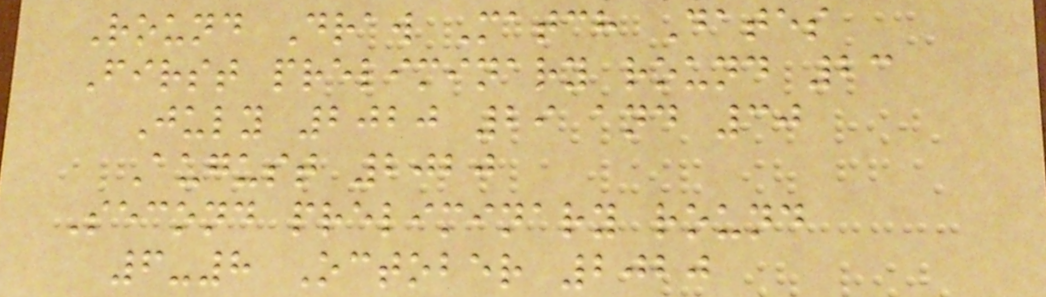Round Draw Match Dates
First preliminary round 23
July 2020 29 and 30
August 2020
Second preliminary round
6-8 October 2020
